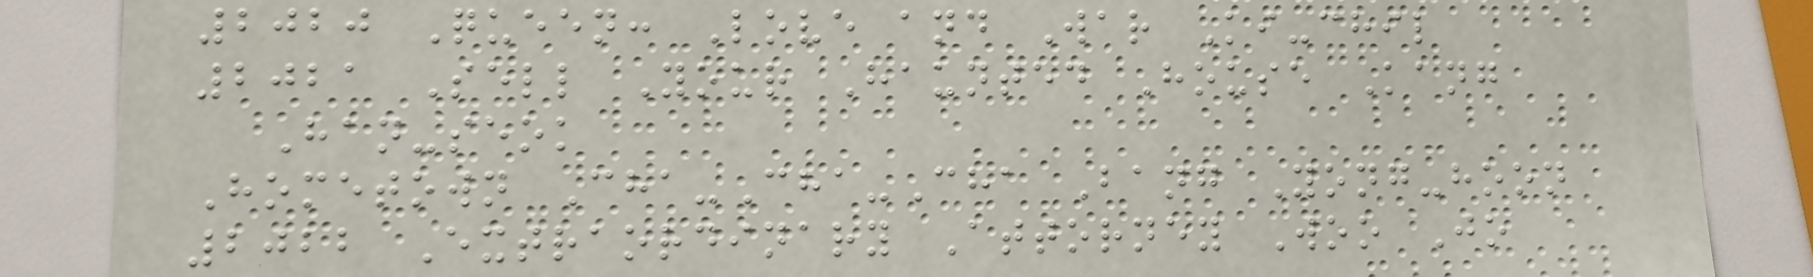2020 Queen: Love and War Ki-chil
2021 Sell Your Haunted House Kang
Han-seok
Hometown Cha-Cha-Cha Bang Yong-hoon
2022 Extraordinary Attorney Woo Jo
